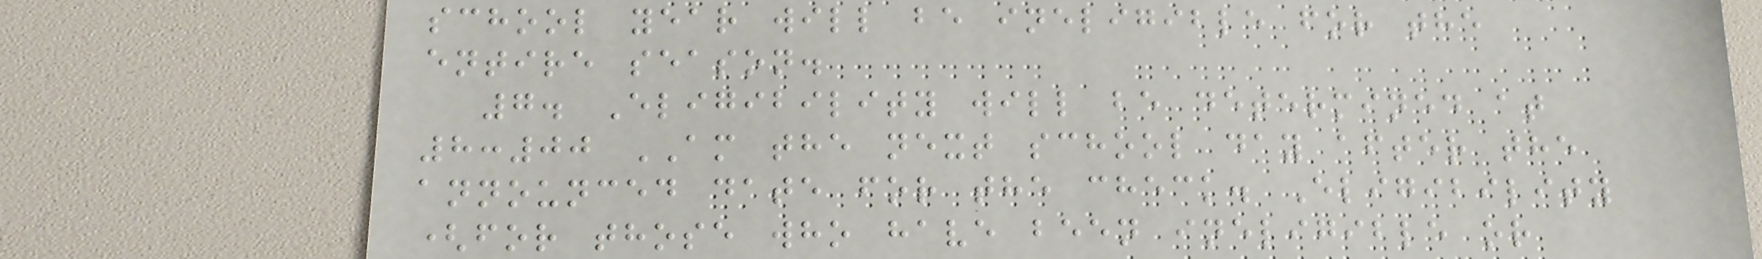school year will be ineligible for the
entire season.
7. Eligibility will be determined at
8:00 AM the next school day after the
announced date for the check. Eligibility
(for those who have been ineligible or
